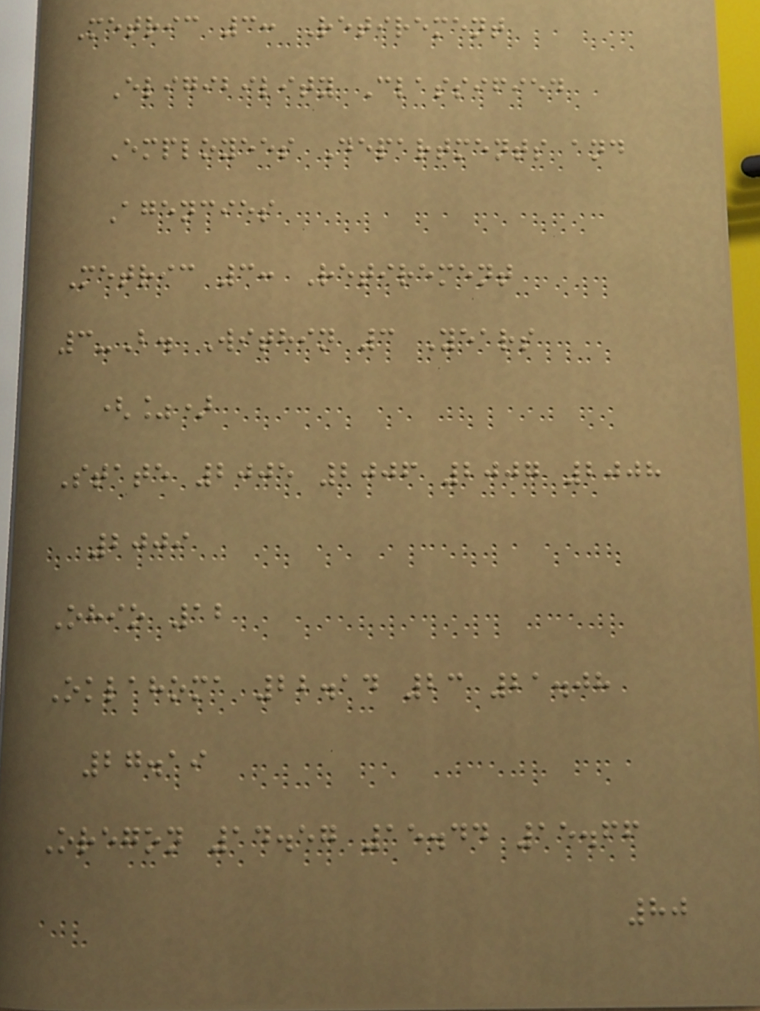Metric 3: Retirement
Eligibility Classified
Employees Departments and
Agencies
Metric 3: Retirement
3-B. Within 3 Years
(%)
State 2005 2006 2007 2008
2009
Ohio 12
Oklahoma 22.14 23 21.08
27.19
Oregon 14.57 15.44 15.66
80
